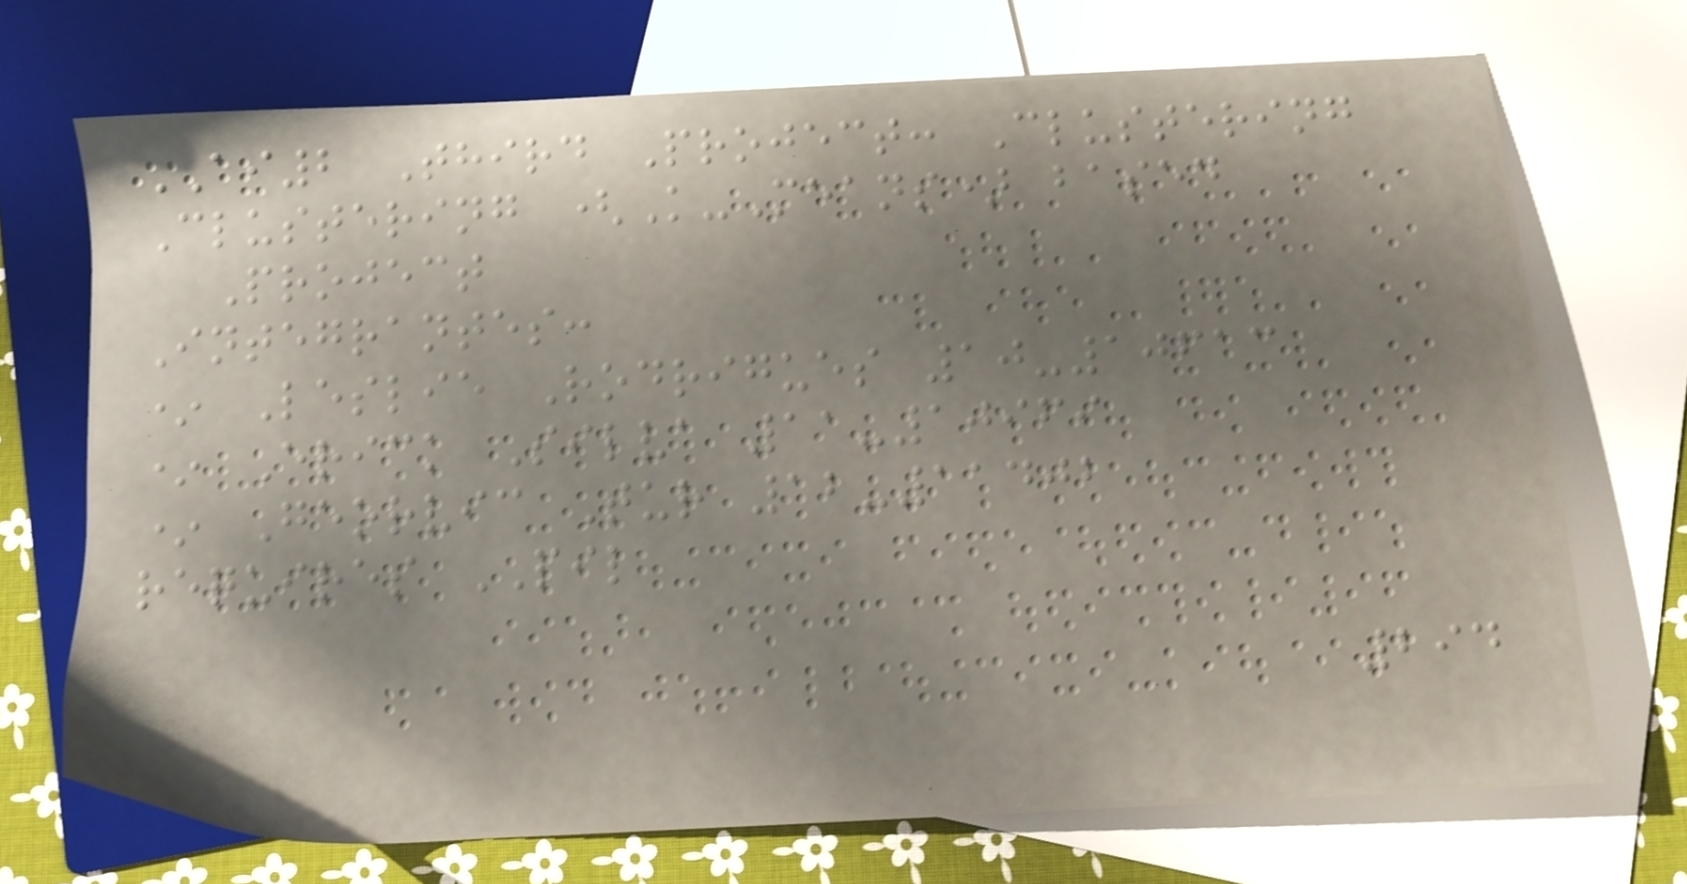AI2 Third Project: Clustering
Clustering (K-Means) based
Project
Integrantes:
* Leslie Rodrigues 10-10613
* Erick Silva 11-10969
* Georvic Tur 12-11402
requires PIL
294
